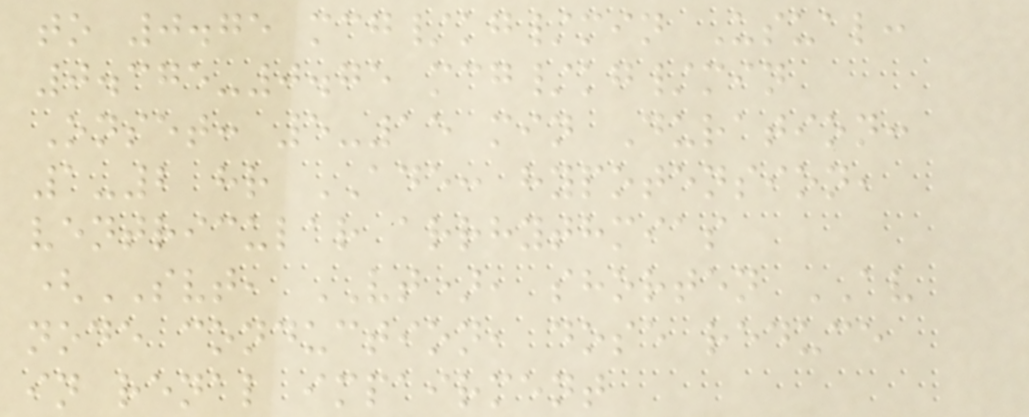to 0.75 mcg/kg/min Usual:
0.375-0.75 mcg/kg/min
Onset: 5-15 min Duration:
1-2 hr ADE: hypotension,
ventricular arrhythmias
(SVT, VT), shorten AV
node conduction, dose reduce
in renal impairment
